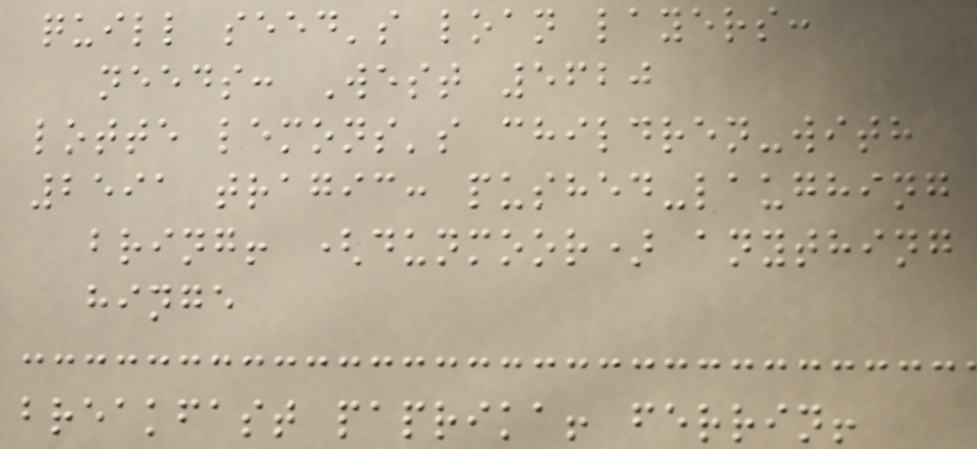quill seed's loan layers:
needs: West 5620
lotte lemons's children-with
2591 tragic: pushed-laughing
bring! (dunmoor) anything
hinge
breakfast paprika! ferrin!
